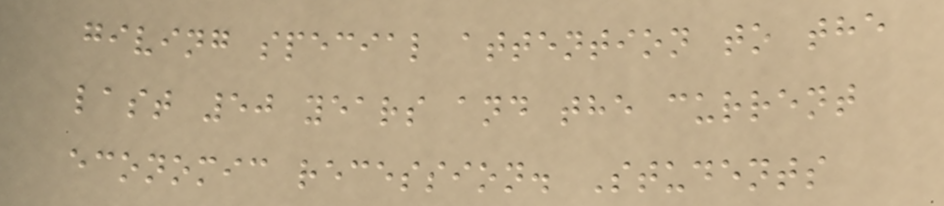giving special attention to the
last 50 years and the current
economic recession. Students
